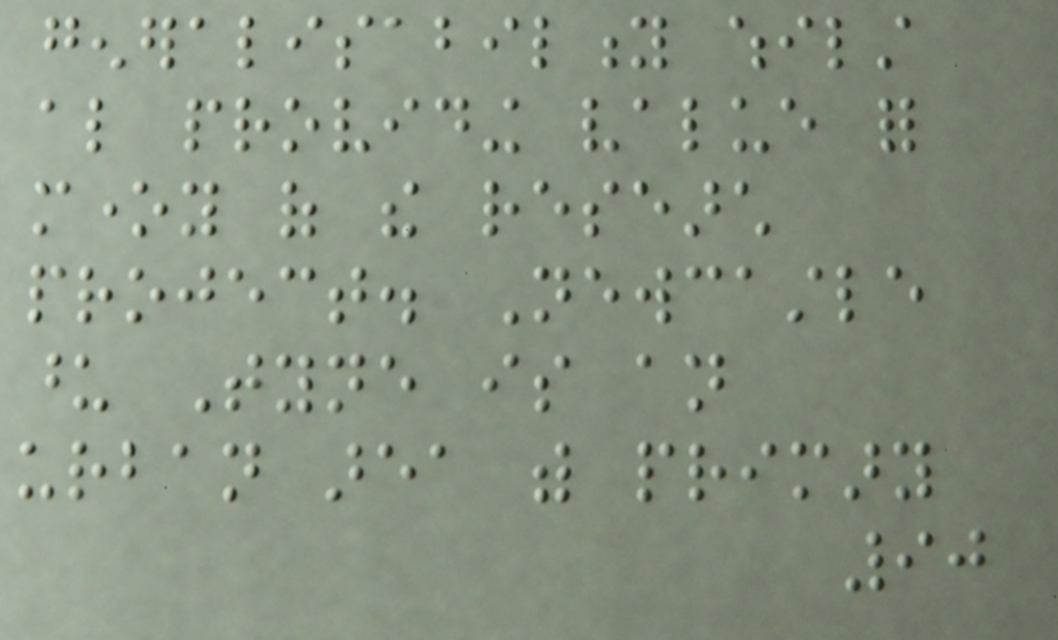generalisability whilst
also providing value for
money of the research
project. Newcastle
upon Tyne is an
urban area with primary
90
